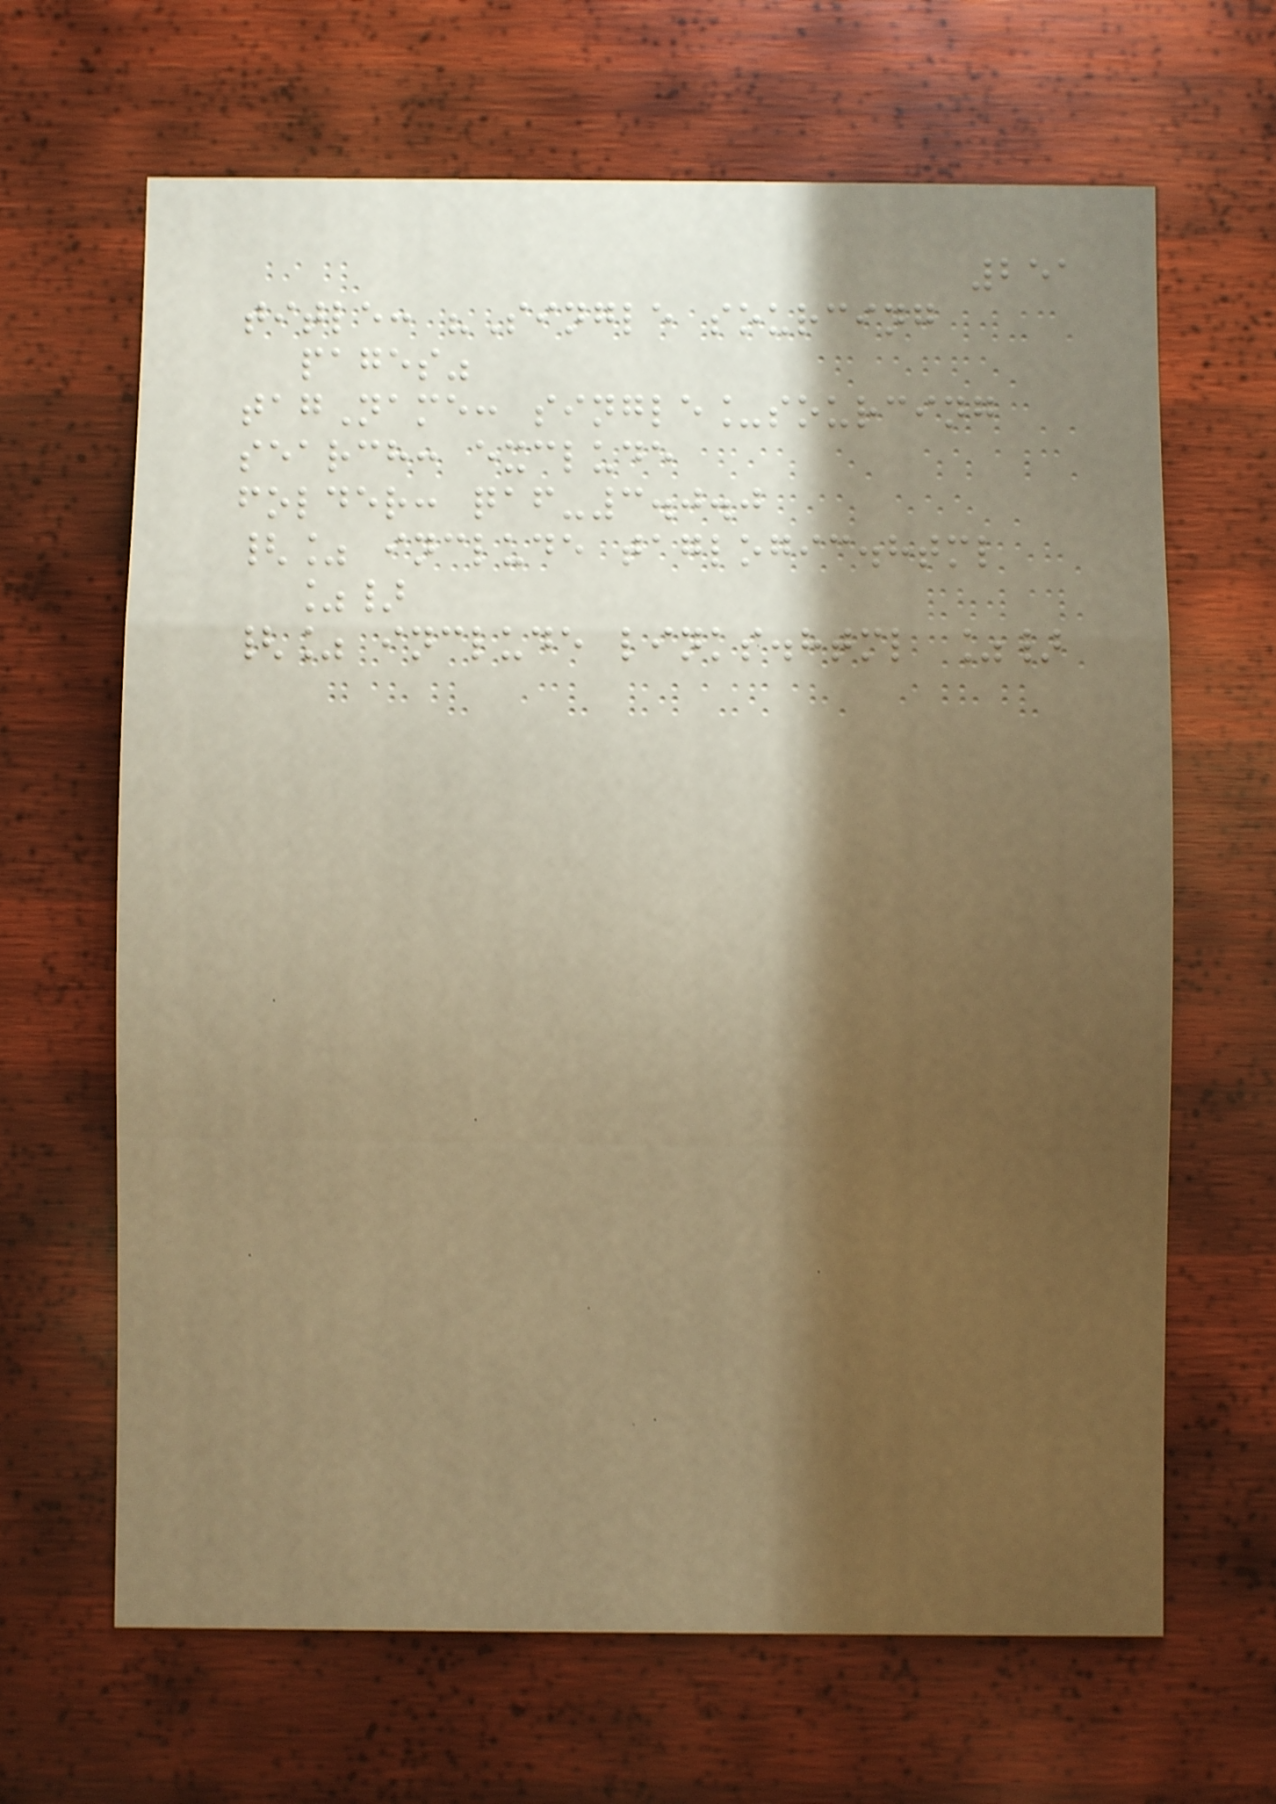251
title: "Single sourcing
pages"
tagName: single_sourcing
search: exclude
folder: qaf-3.0.0
{% include taglogic.html
%}
{% include links.html %}
